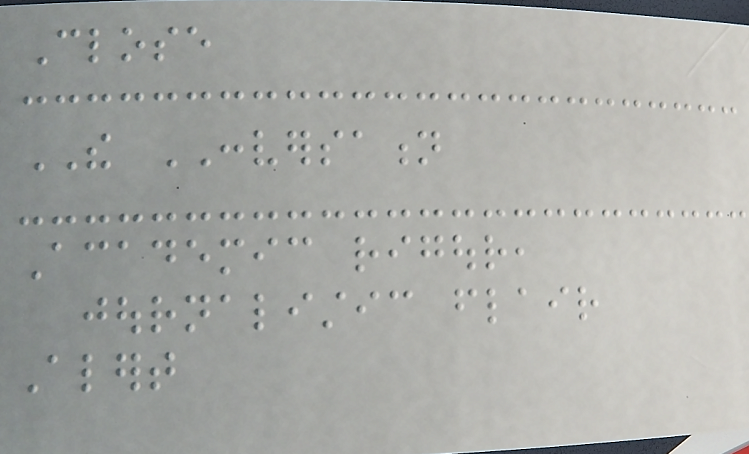Close
THE CONVERSATION
Academic rigour,
journalistic flair
Alert
